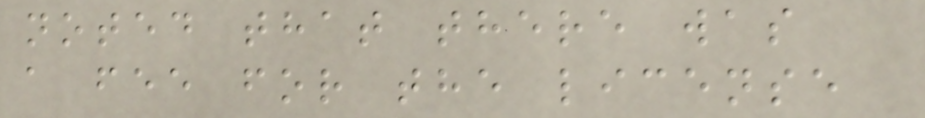noted that there was
a fee for the license
